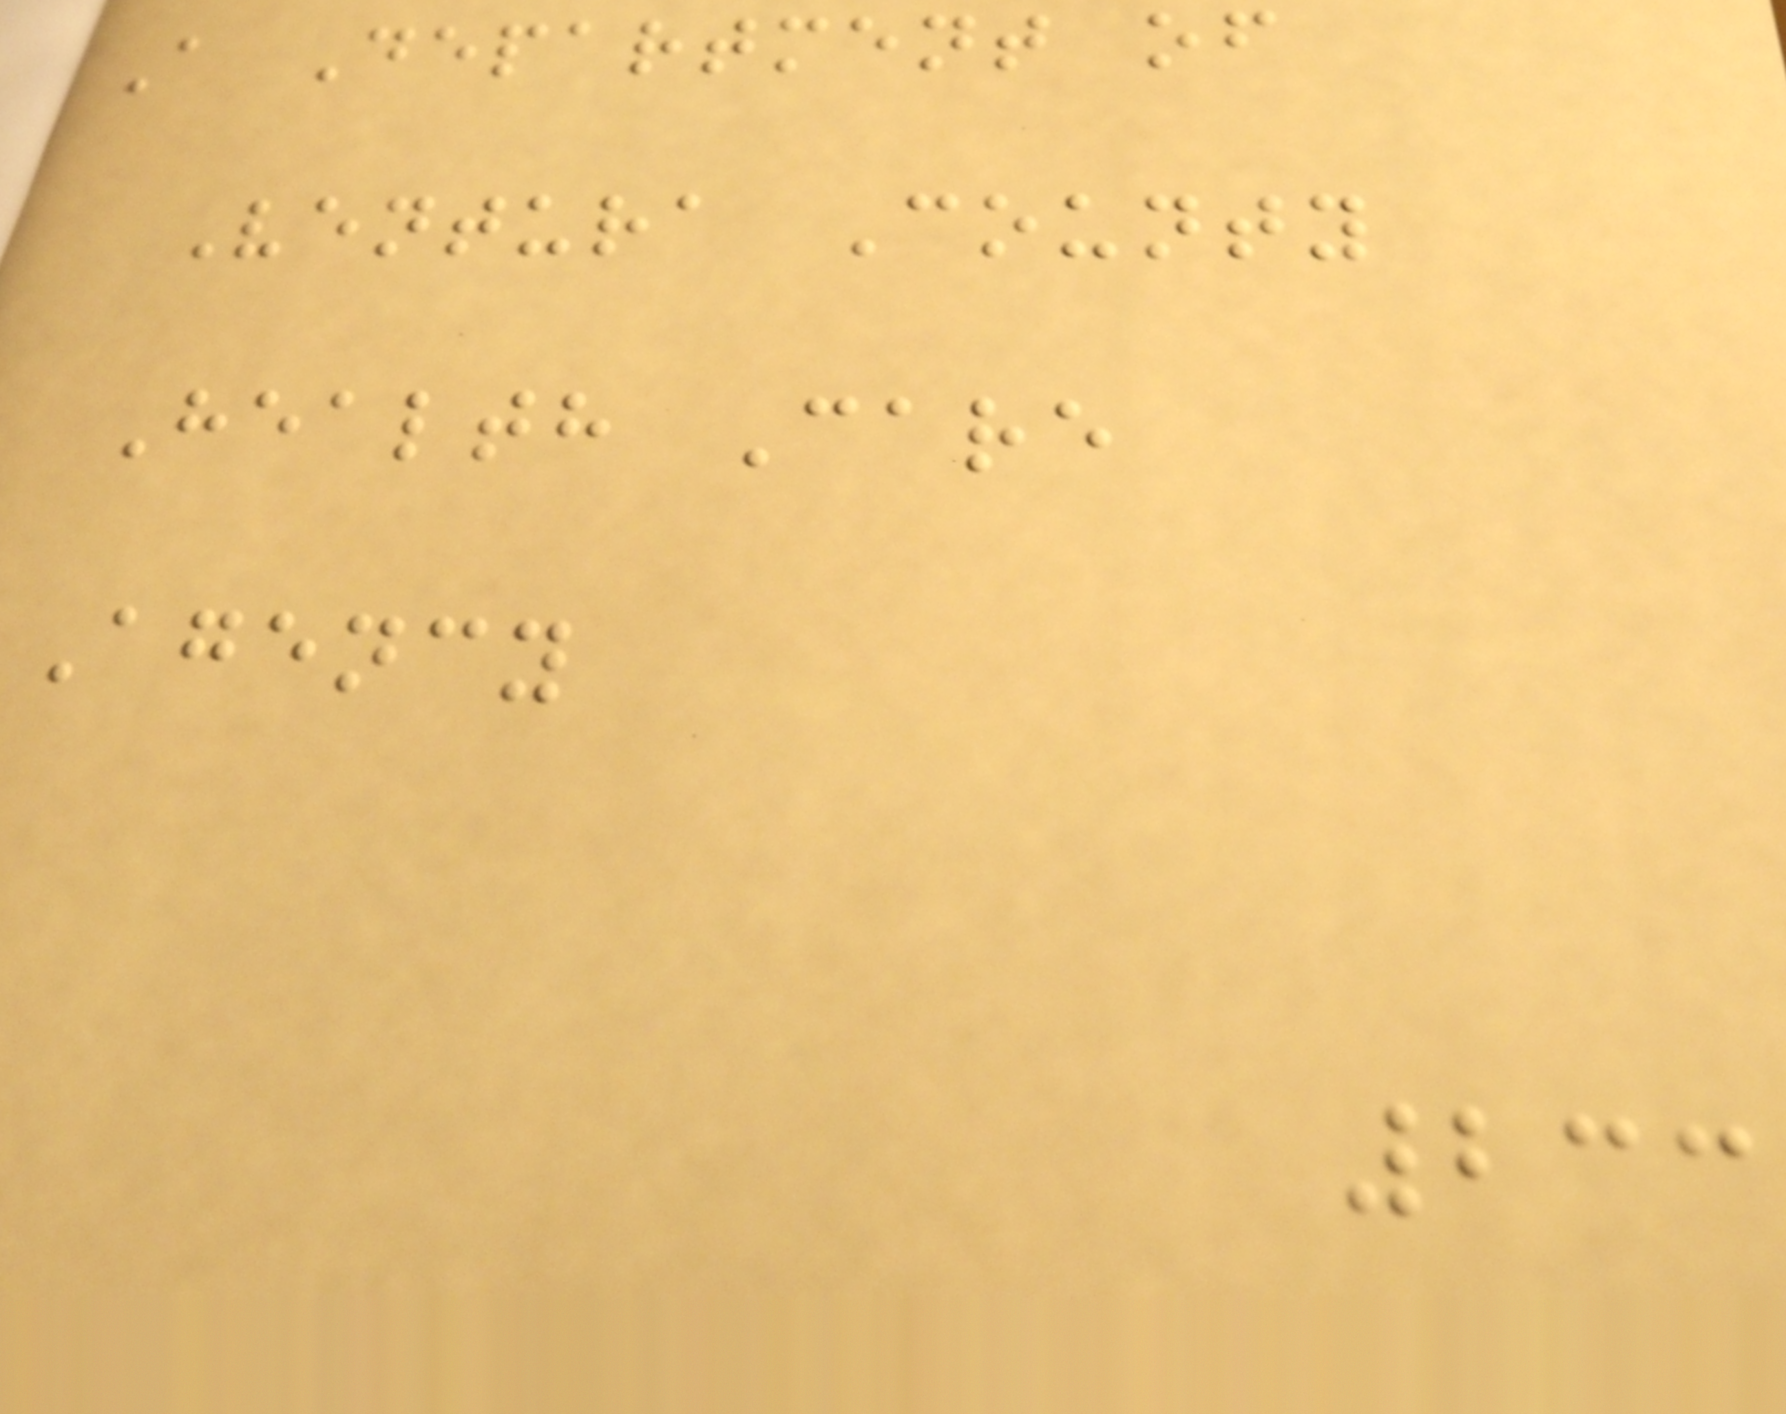A Department of
Ventura County
Health Care
Agency
233
